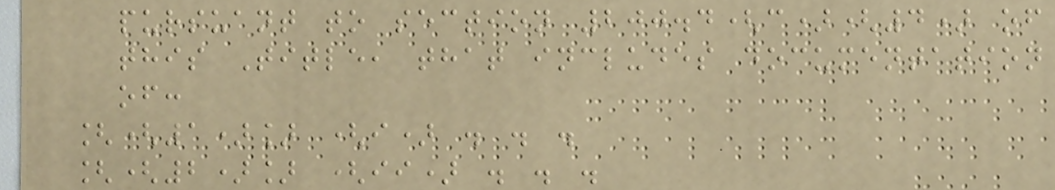pursuant to section 200.4(c)(4) of
this Title, that includes documentation
of:
[(1)] (i) . . .
[(2)] (ii) . . .
